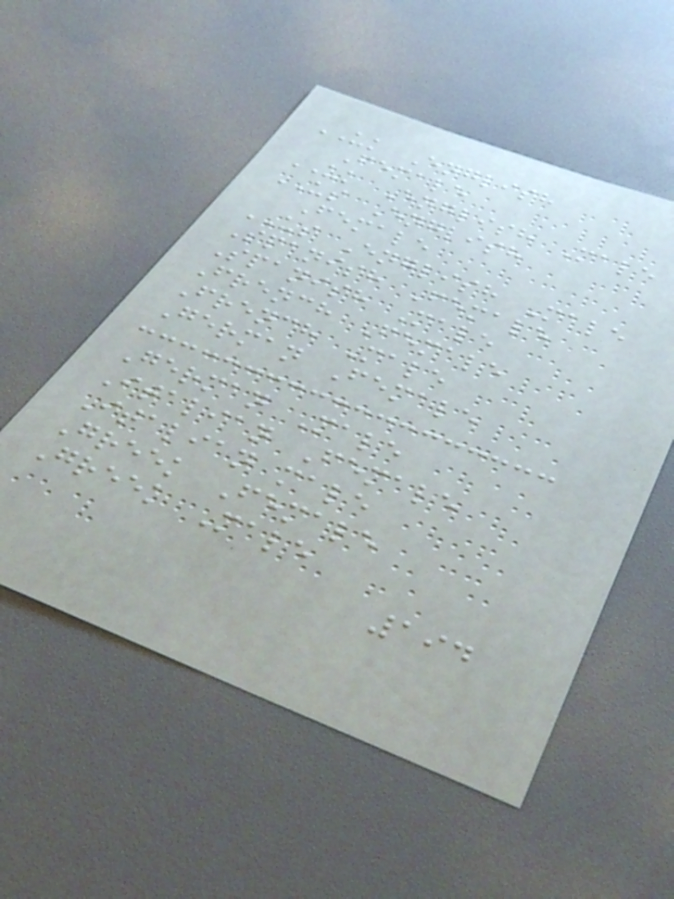UK English
Female
UK English Male
US English
Female
US English Male
Spanish Female
Spanish Male
French Female
French Male
German Female
German Male
Italian Female
Italian male
Greek Female
Greek Male
194
